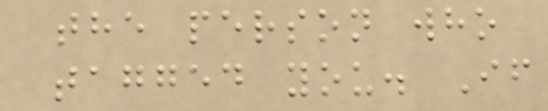the person who
tagged you. If
